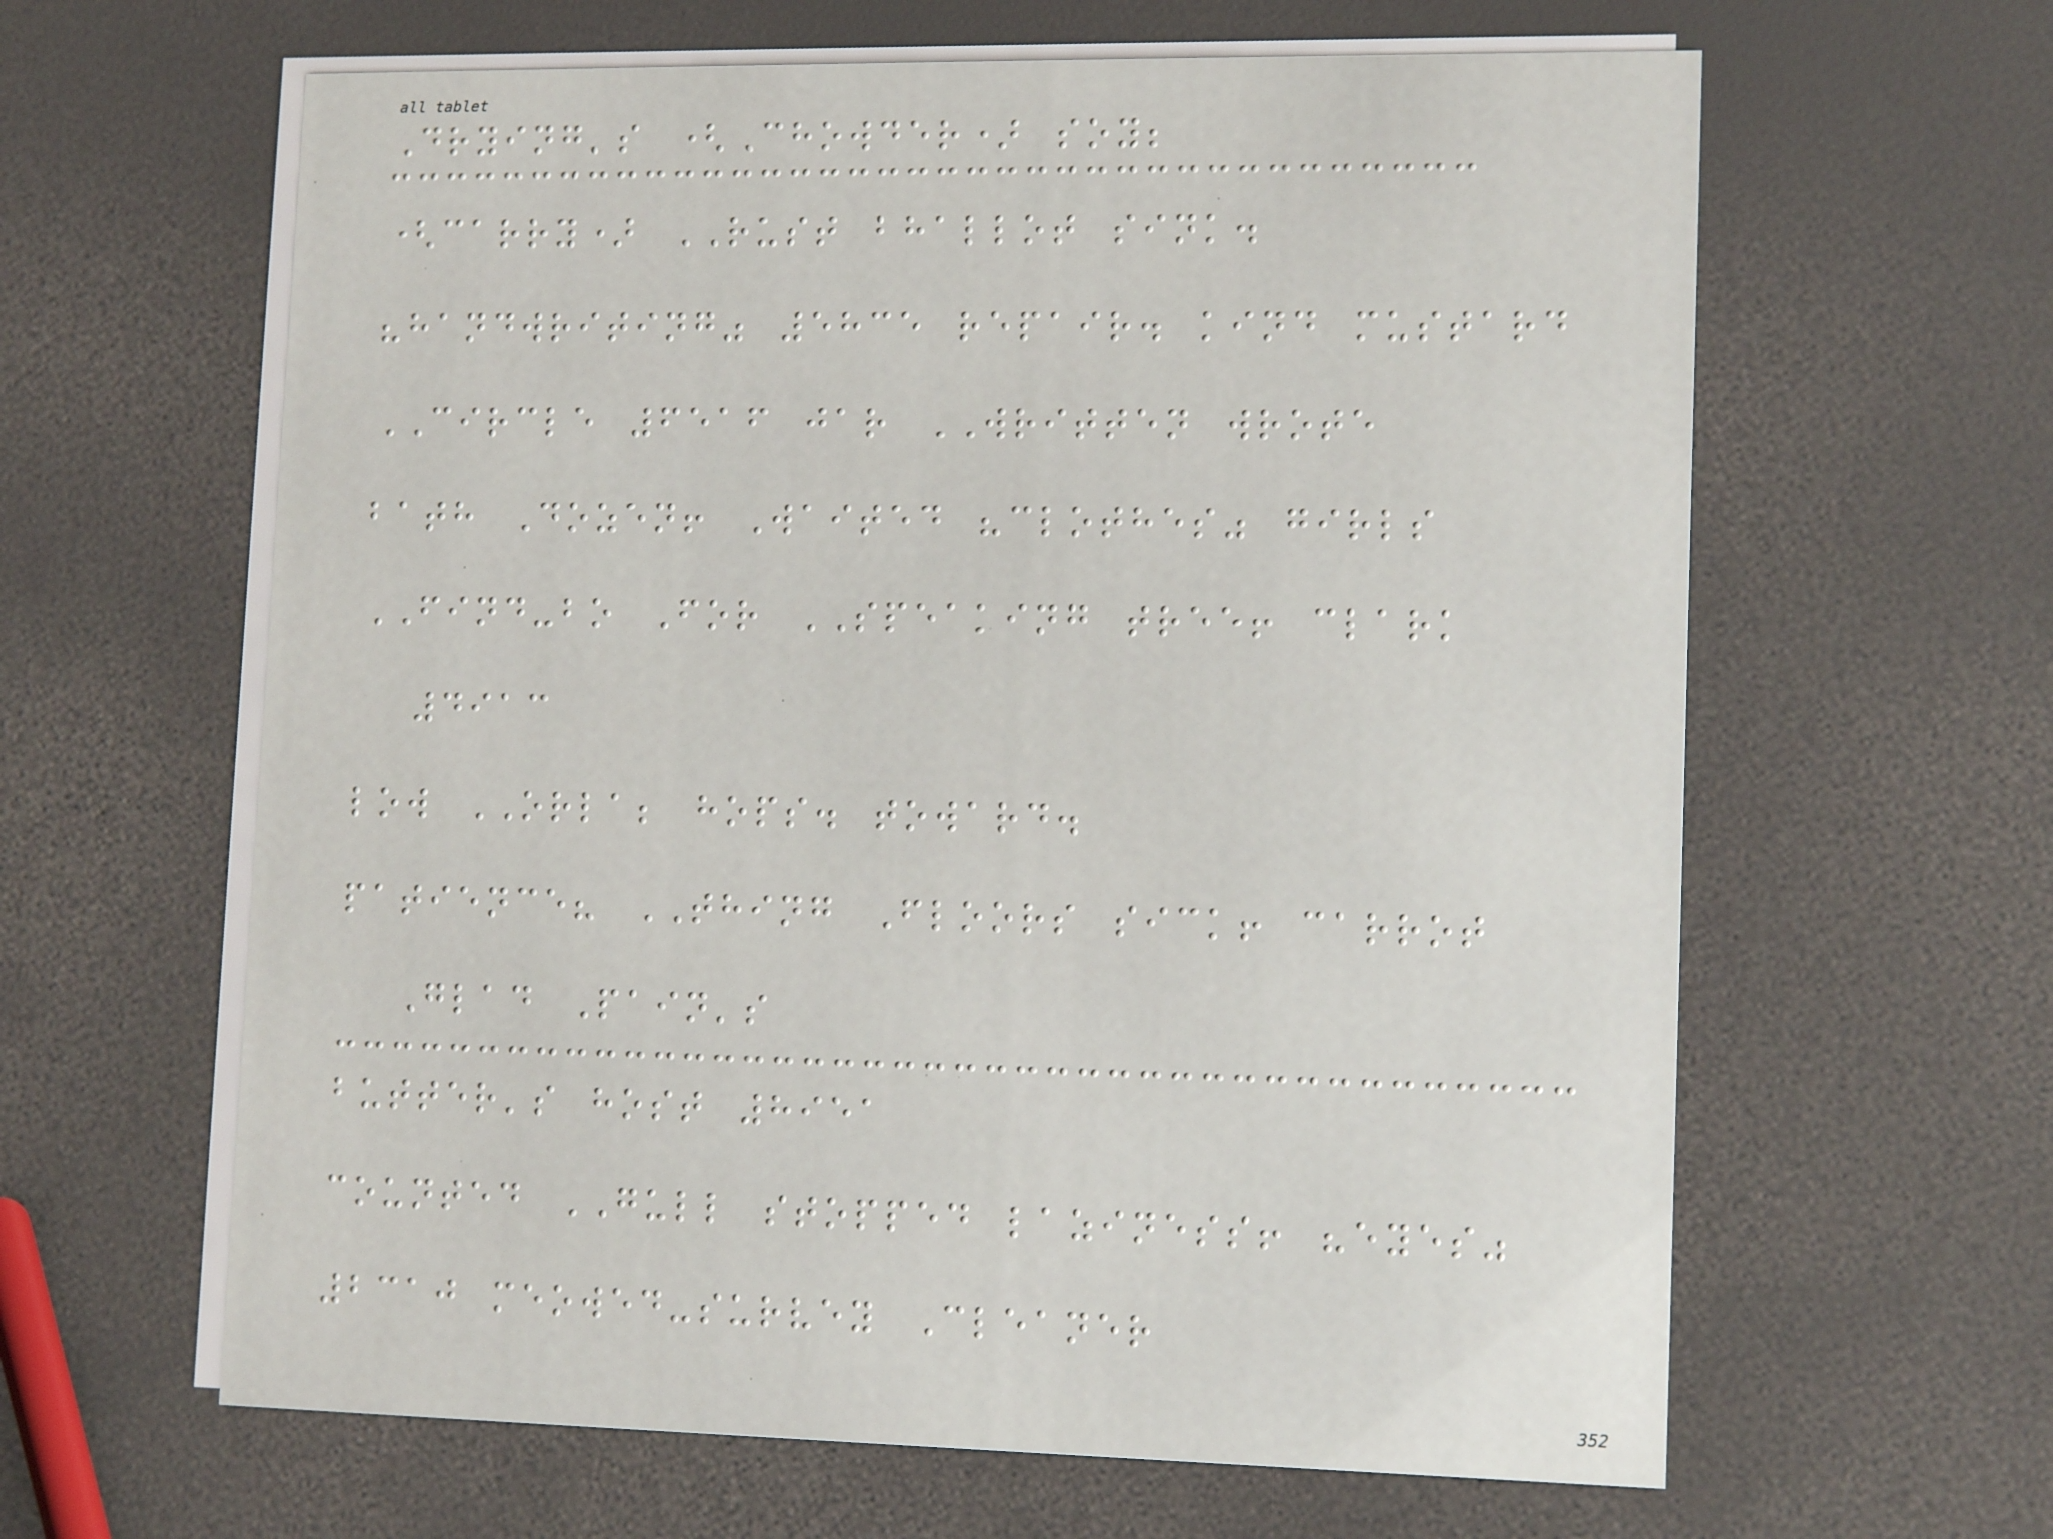Drying's (Chowder) soy;
(carry) RUST bhallot sink.
"handwriting" 5835 repair. kind mustard
CIRCLE 6516 jar WRITTEN wrote
bath Dozen! Waited "clothes" girls
FIND-bo For SPEAKING tree! clark
4913
low ORLA; hops. toward.
patience? THING Floors sick! carrot
Glad Pain's
butter's host 8951
counted GULL stopped laziness! "eyes"
2310 meowed-survey Cleaner
